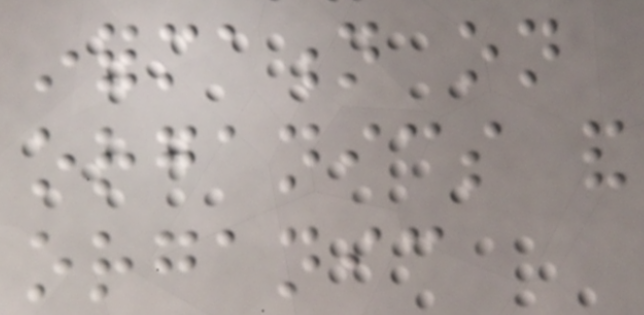information on
organics and
organic
